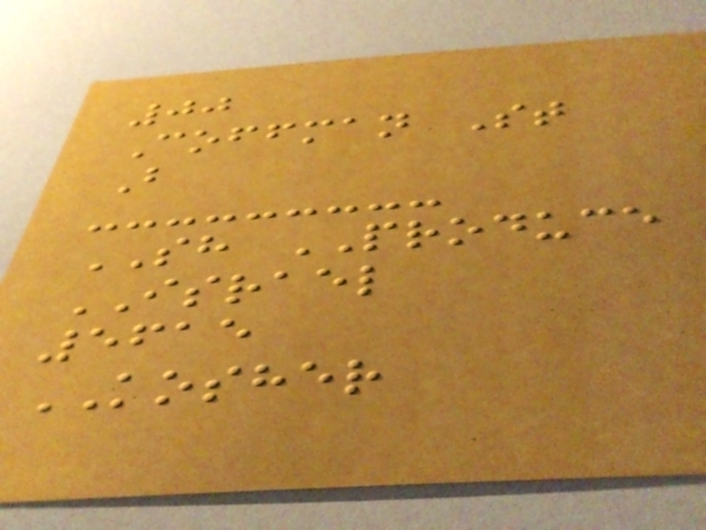00
Coffman St
B
SH PRODUCE
ISRAEL
5615
KOSHER
